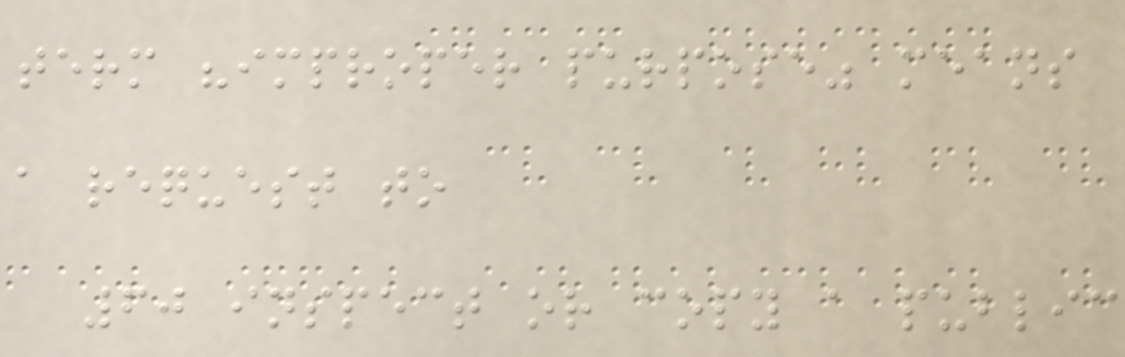term "improper purpose" means
a request to
60 inspect or copy a public
